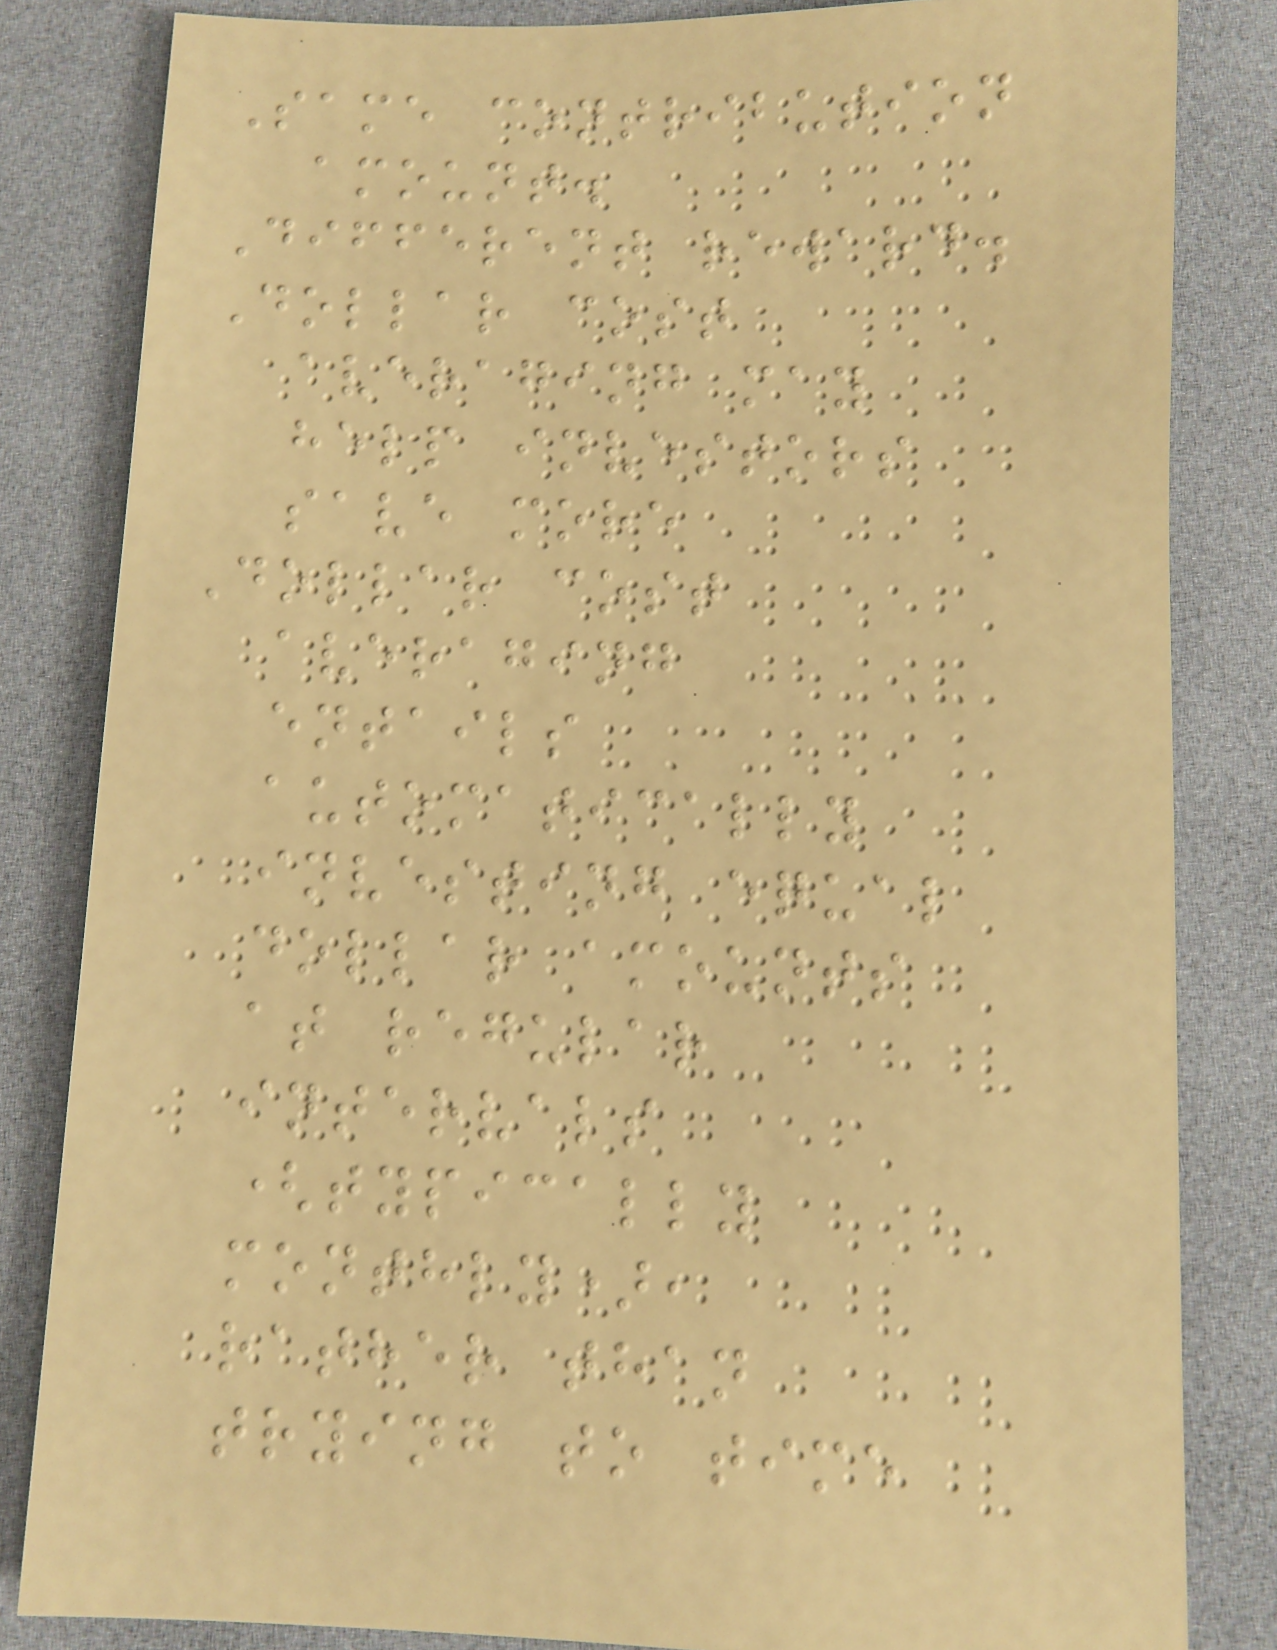Same contribution
amount.
Different reward.
Dollar cost
averaging may
help investors
save more
Dollar cost
averaging
entails
automatically
investing equal
dollar amounts
at regular
intervals
(typically
monthly),
rather than
trying to time
